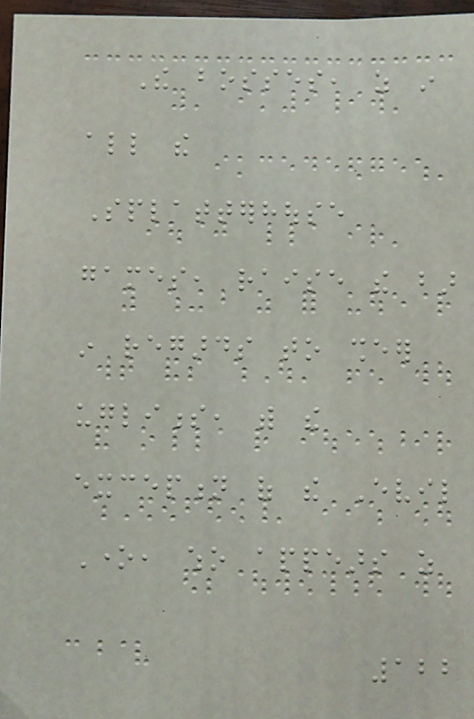The bosses, as in
all the
Splatterhouse
games, raise the bar
in regards to sheer
ugliness, with the
exception of the Evil
One, who appears as
122
